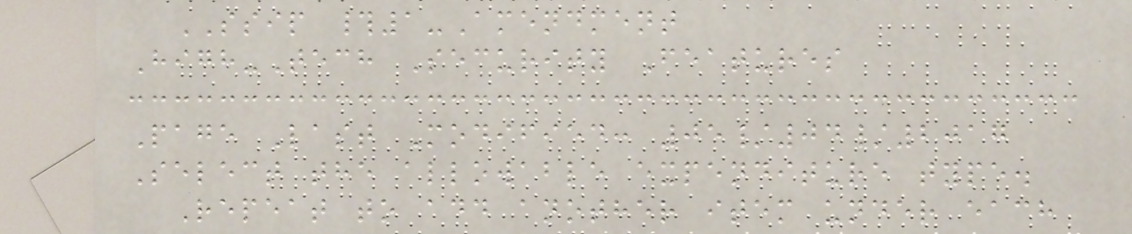SSIP #1-Amendment
High-Tech Security Features
Page Last Modified: 05/04/2017
Select the allowable expenditure type.
Repeat to add another item under each
